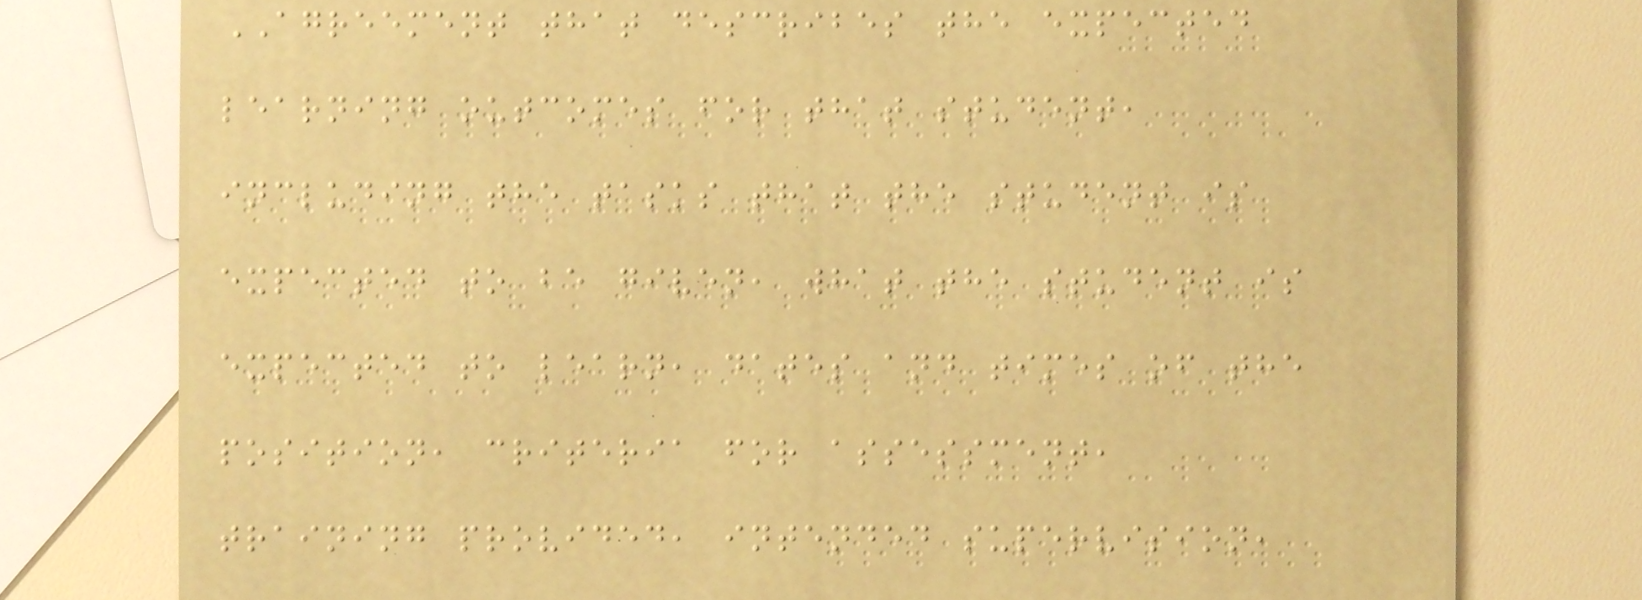AGREEMENT that describes the expected
learning outcomes for that student,
including the tasks that the student is
expected to be given, what the student is
expected to learn, dates and times of the
position, criteria for assessment,
training provided, intended supervision,
